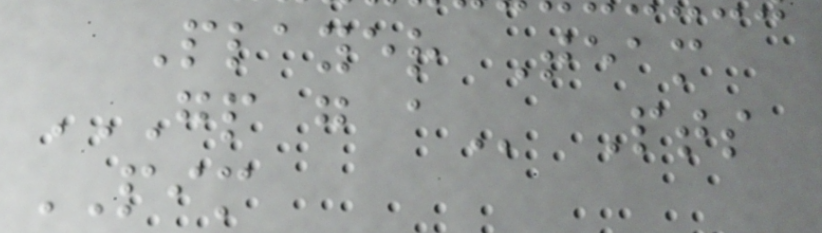Player Team
GP G A Pts
PIM
